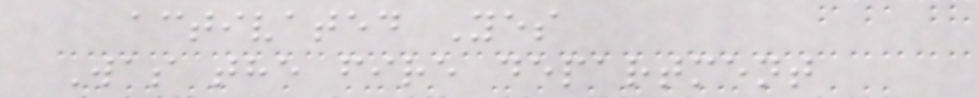activated Yes
Was the fire department
